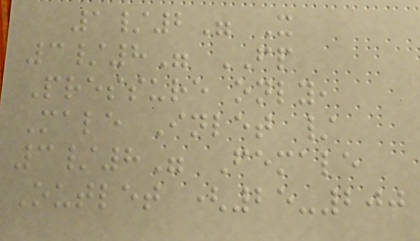1/2" X
3/8" FP
Pressure only,
Male Inlet /
3/8" Female
Outlet (25-200
